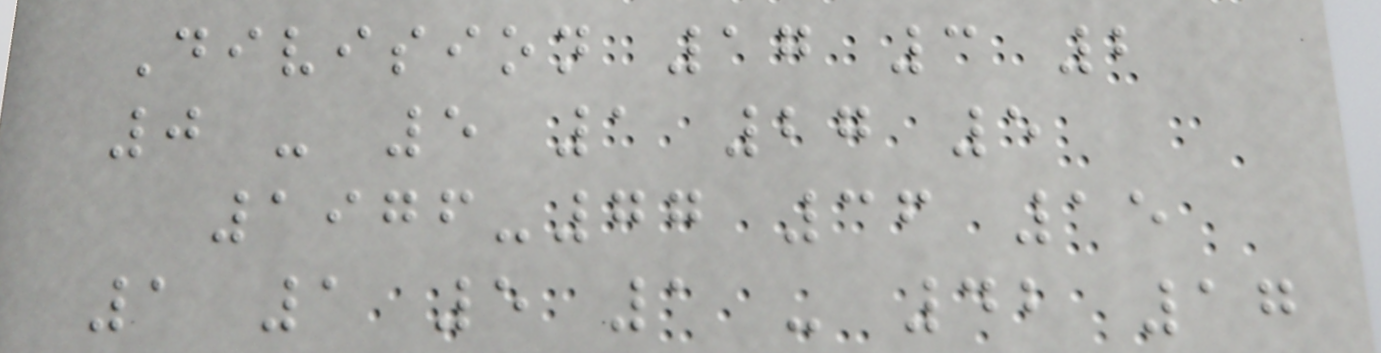Division 17 3 2
0 - 5 1 27 5
1976-77 36 15
1 1 5 1 - 42 17
